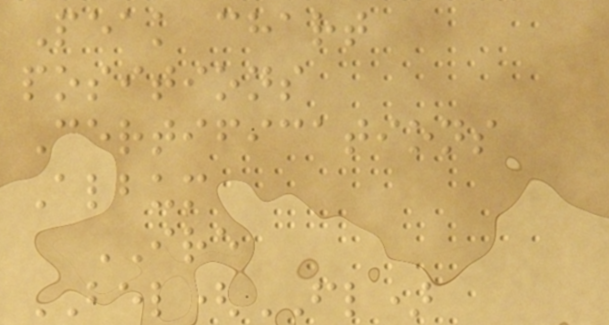Peak chart
positions
Certifications
Album
IRE
BEL(FL)
